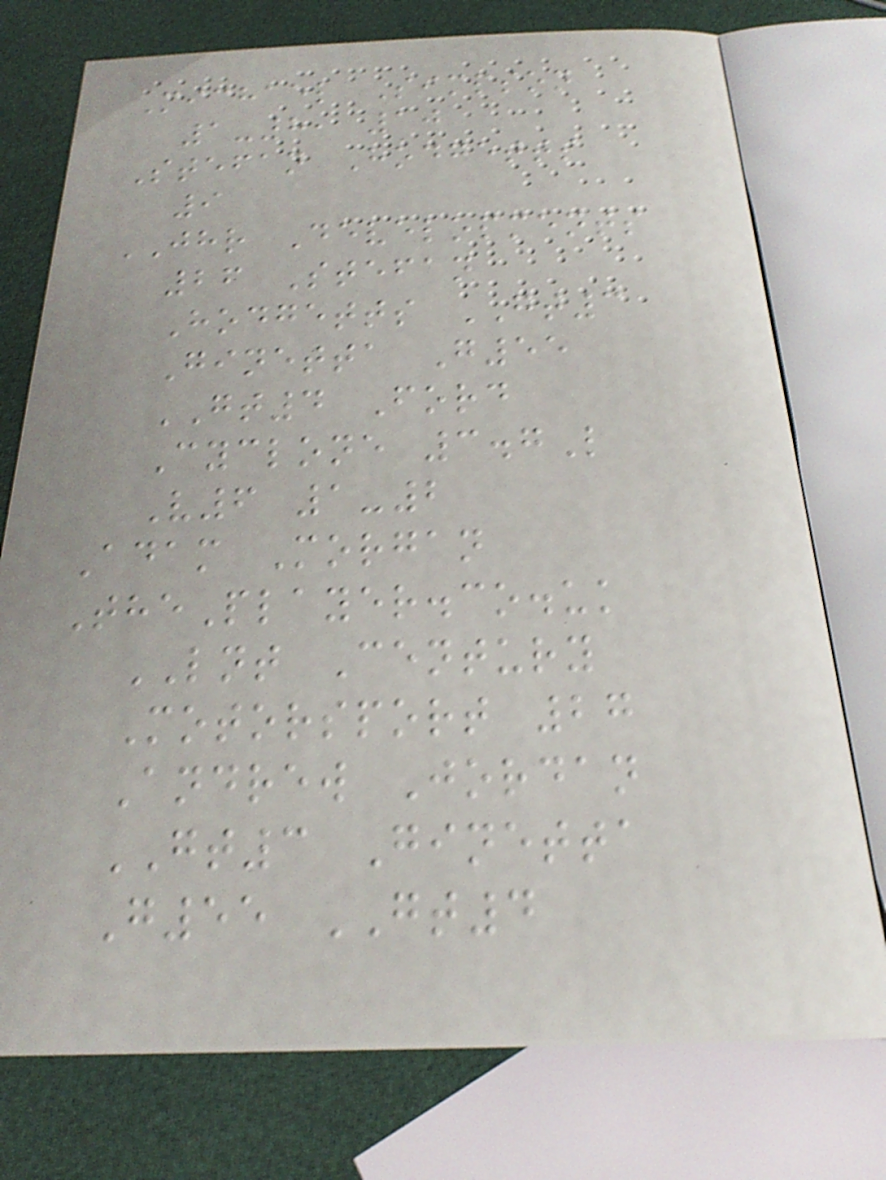Michael Simpson
1-8, 10
Stefan Hodgetts
9
JHR Developments
26 Stefan
Hodgetts GT3
Ginetta G55
GT4 Ford
Cyclone 3.7L
V6 1-2
Adam Morgan
ThePlayer.co.uk
LNT Century
Motorsport 27
Andrew Jordan
GT3 Ginetta
G55 GT4
